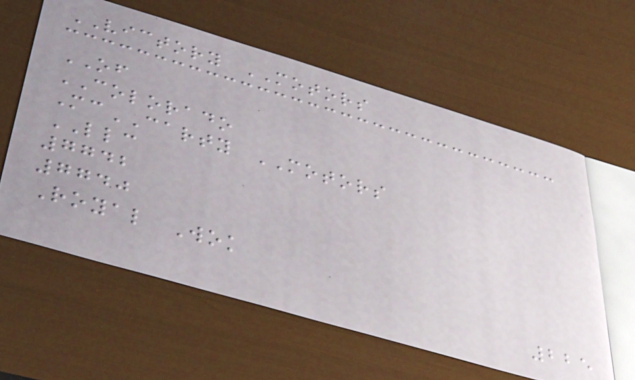VICTORY MOTORS
OF
COLORADO
McCARTY MOTORS
LLC
7742
7740
Royal Wok
225
